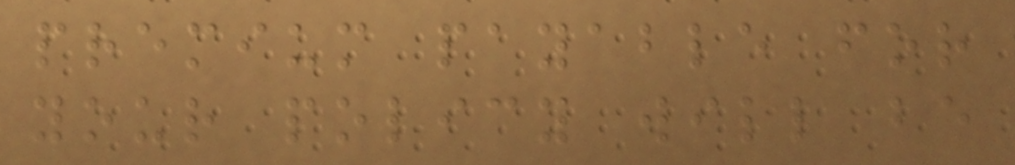premium payable for
your policy will be
